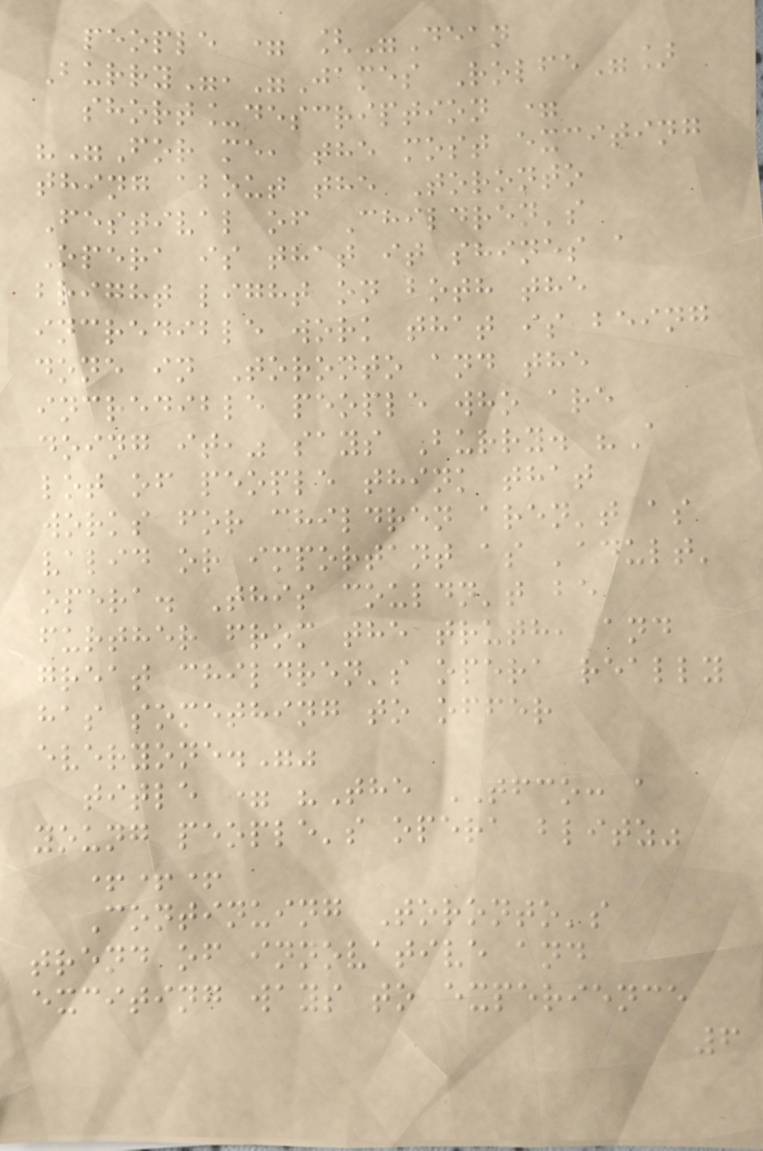people = ["Dean
Burry","James Rolfe"]
short_description =
""For me, the most exciting
thing about the Toronto
Festival of Children's
Opera is that it shines a
bright light on both the
incredible work that is being
done in Toronto and the
incredible people who are
doing it," says Burry. "A
lot of people think that
works for children aren't as
valid or important as 'adult'
opera. This couldn't be
further from the truth, and
great children's opera really
has something to offer
everyone.""
title = "The TFCO: a
young people's opera blitz"
+++
Continuing Toronto's
trend of innovative and
exciting ways to experience
6
